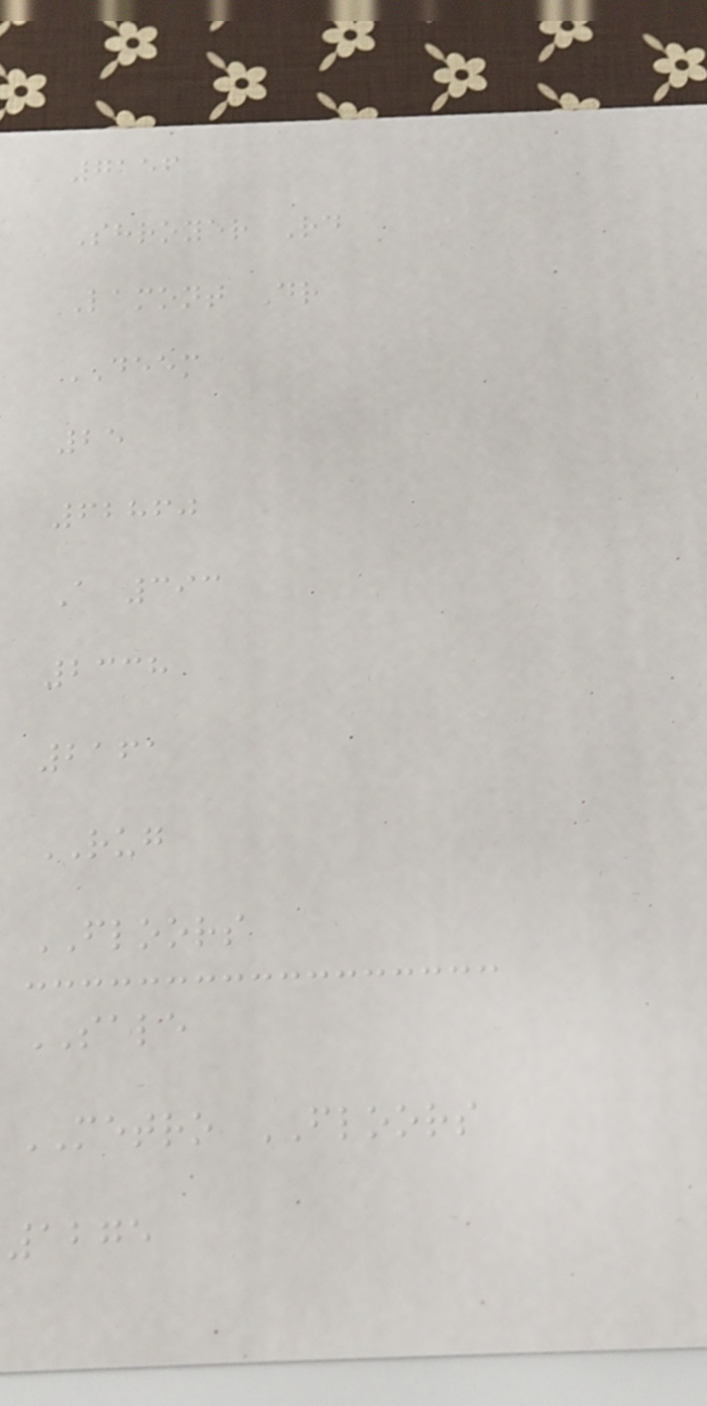7156
Shroyer Rd
Lamont Dr
DEEM
25
62860
A 393
2338
2161
RUG
FLOORS
SALE
METRO FLOORS
1275
